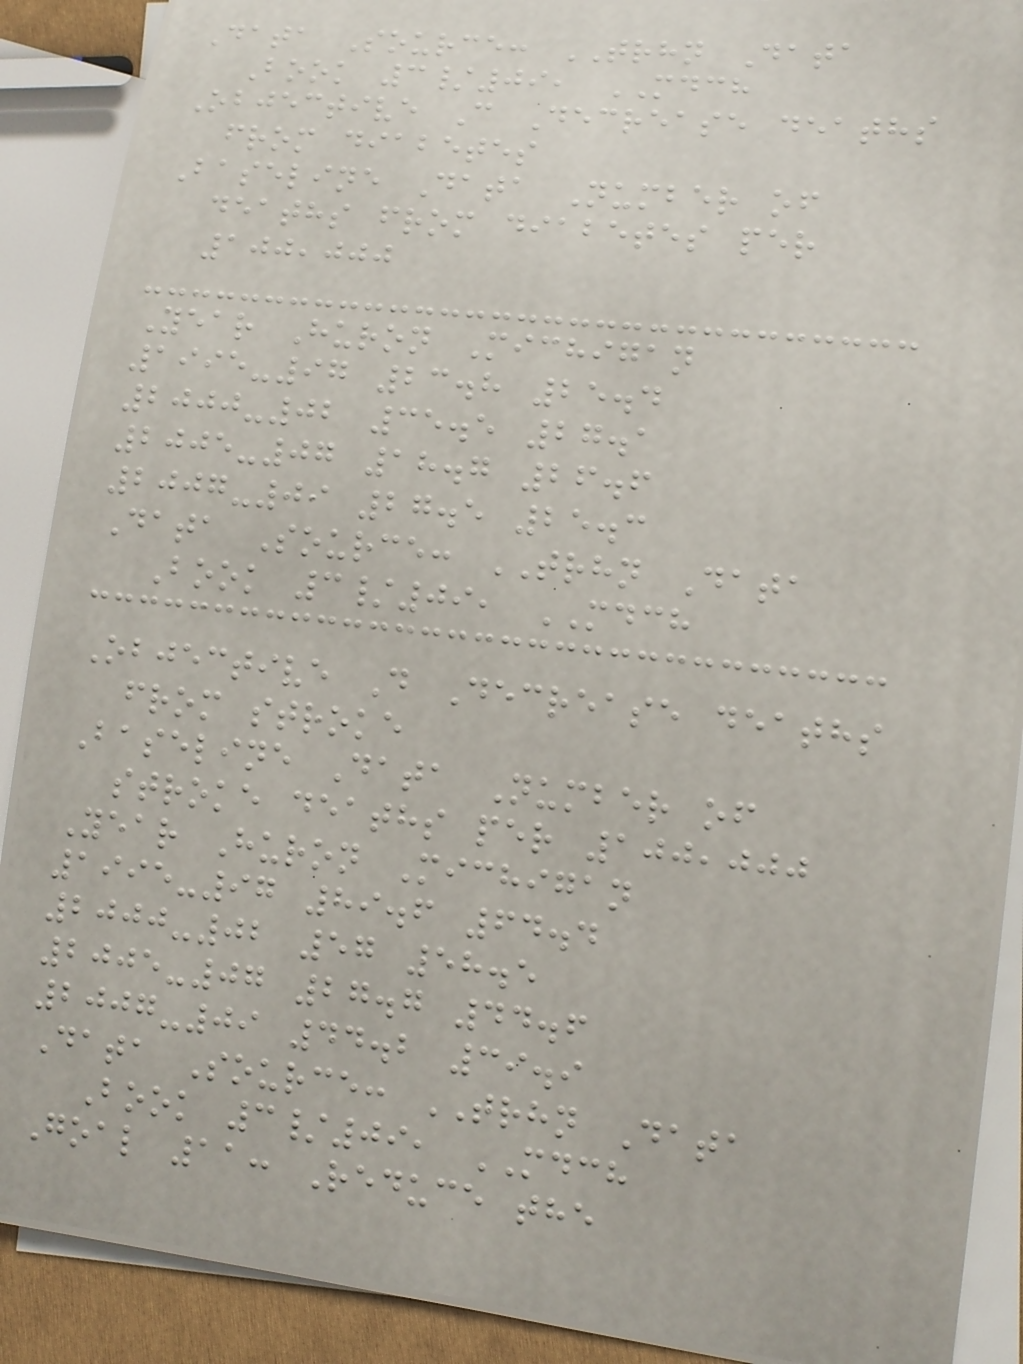Data Source: TRHN Data
Book 3/09, MDCH
Objective C Decrease deaths
from diabetes
Baseline Data Number of
deaths from diabetes per
100,000
Year Huron Michigan
1995-97 23.8 25.4
2000-02 35.5 27.1
2005-07 18.7 26.6
2007-09 27.5 25.3
Data Source: TRHN Data
Book 3/09, MDCH
Objective D Decrease deaths
from stroke
Baseline Data Number of
stroke deaths per 100,000
Year Huron Michigan
1995-97 89.6 64.4
2000-02 57 58.5
2005-07 27.7 44.6
2007-09 44.2 39.9
Data Source: TRHN Data
Book 3/09, MDCH
Goal 11: Reduce the
